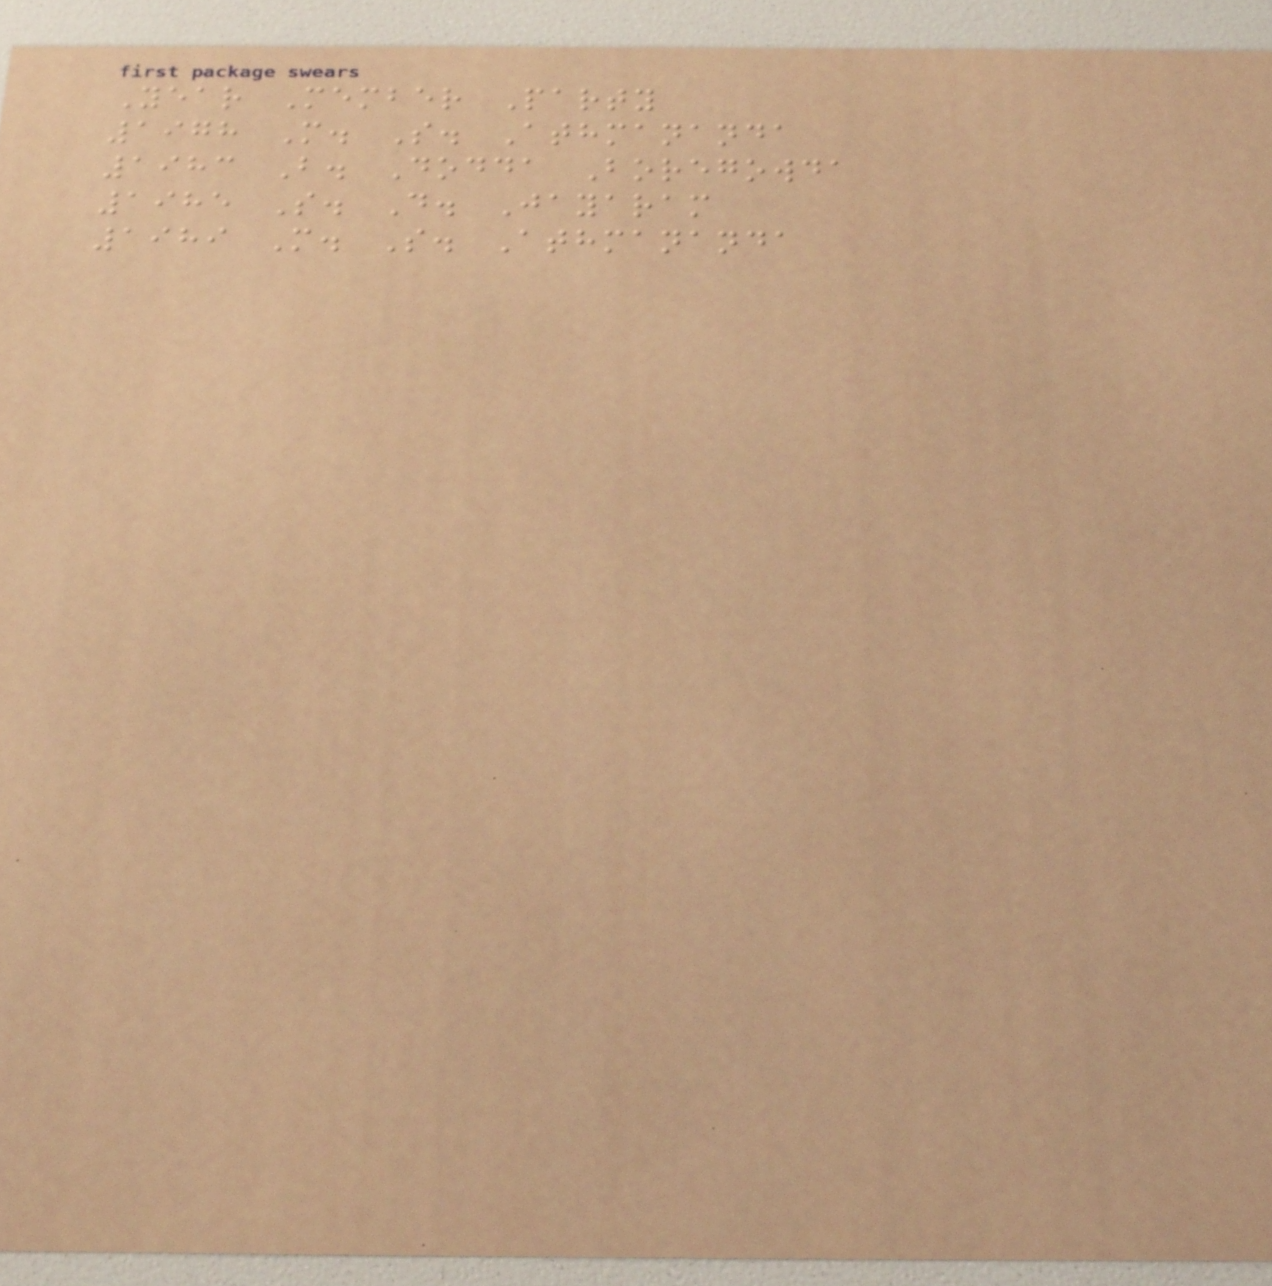Year Member Party
1978 M. S. Athmananda
1983 B. Dodda Boregowda
1985 S. D. Jayaram
1989 M. S. Athmananda
